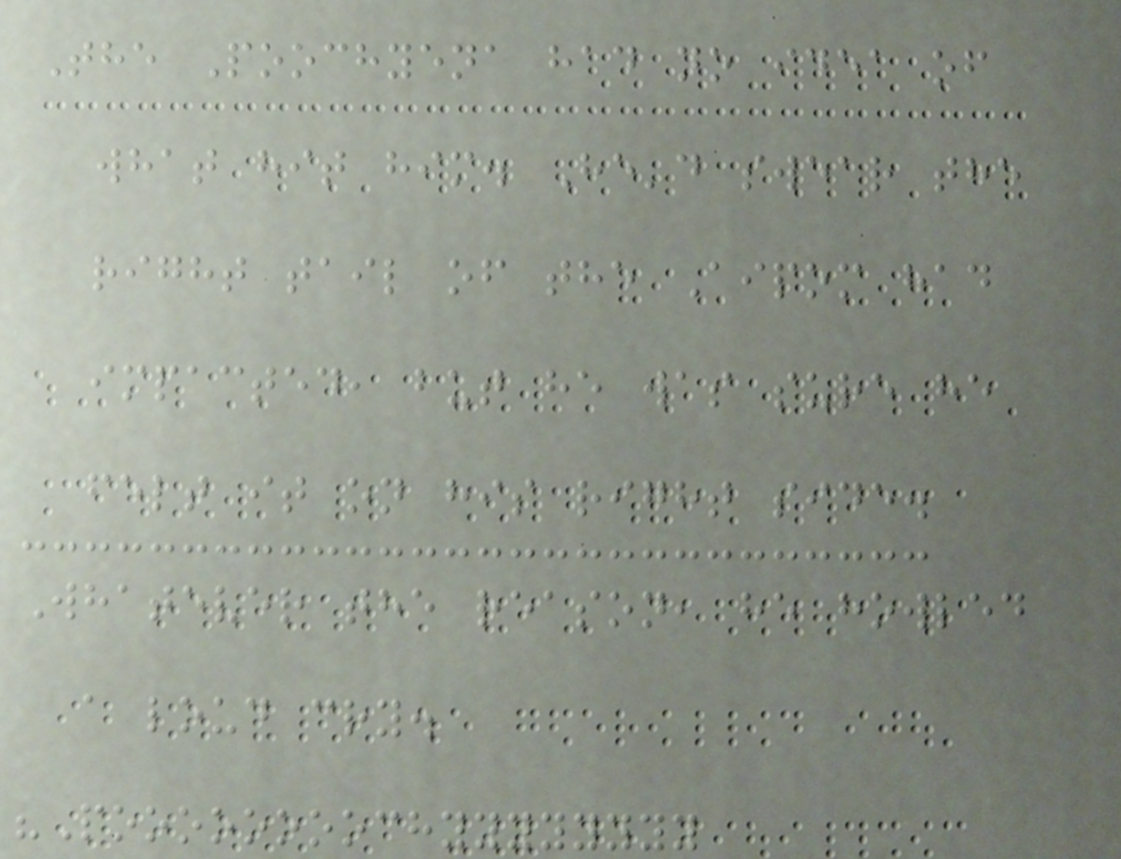The Poochyena had no idea of
what hit him. He'd swear the
right tail of the Aipom had
impacted, but he was sure he
felt it on his right side.
Whatever the reason, he howled
a loud cry.
"Poooooooochyyyyyyyy
